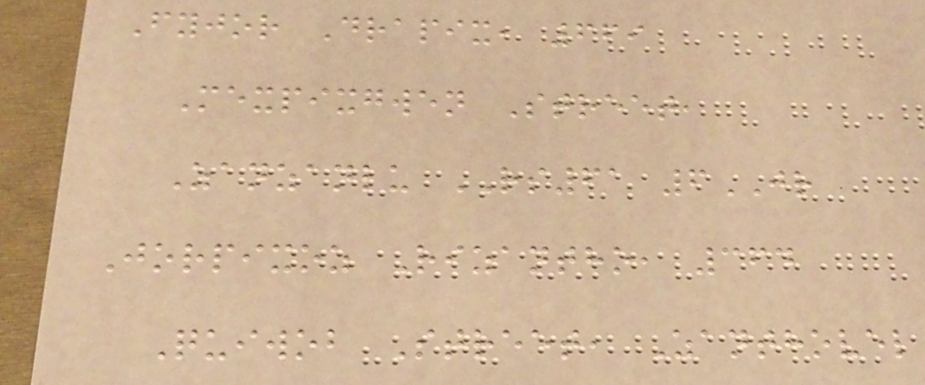Fyjor Drapix, 669
Mexpixgwen Street,
Zanzanlu RS61 6JR
Jorpixoz Rizantho, 364
Quiwob Street, Zanthovel
